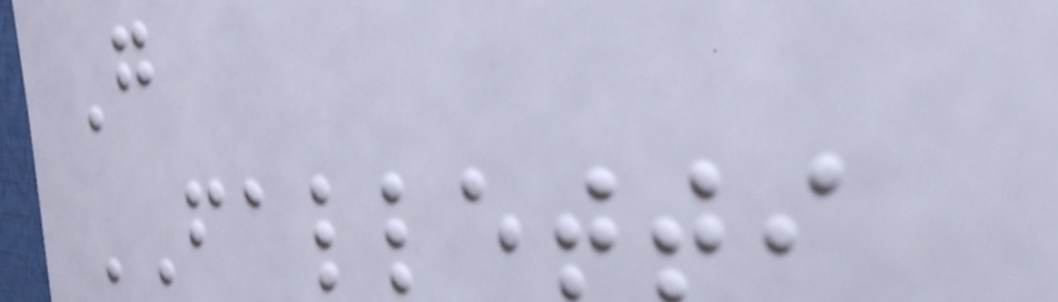G
FALLETTI
